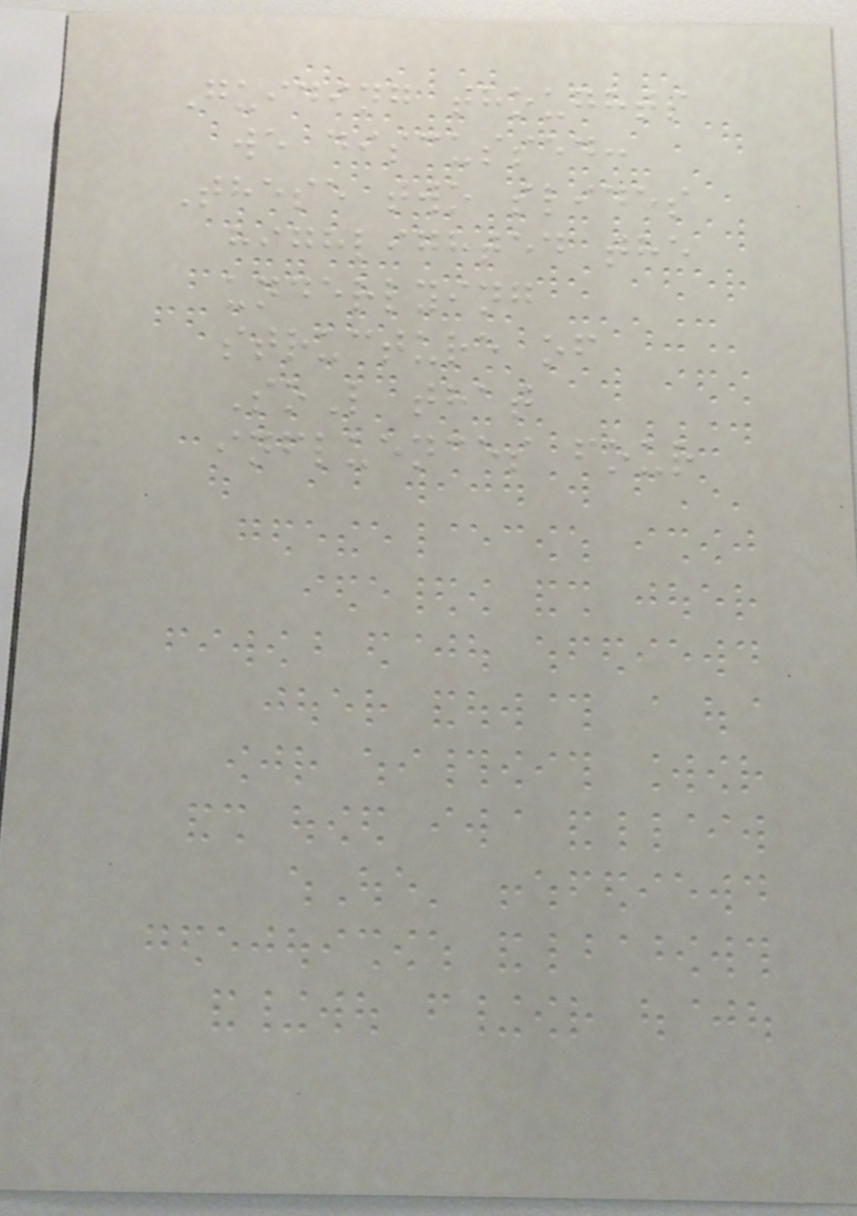Guiding thoughts
we discussed:
These two slides
highlighted the
underlying
structure of
SoL that
influences four
